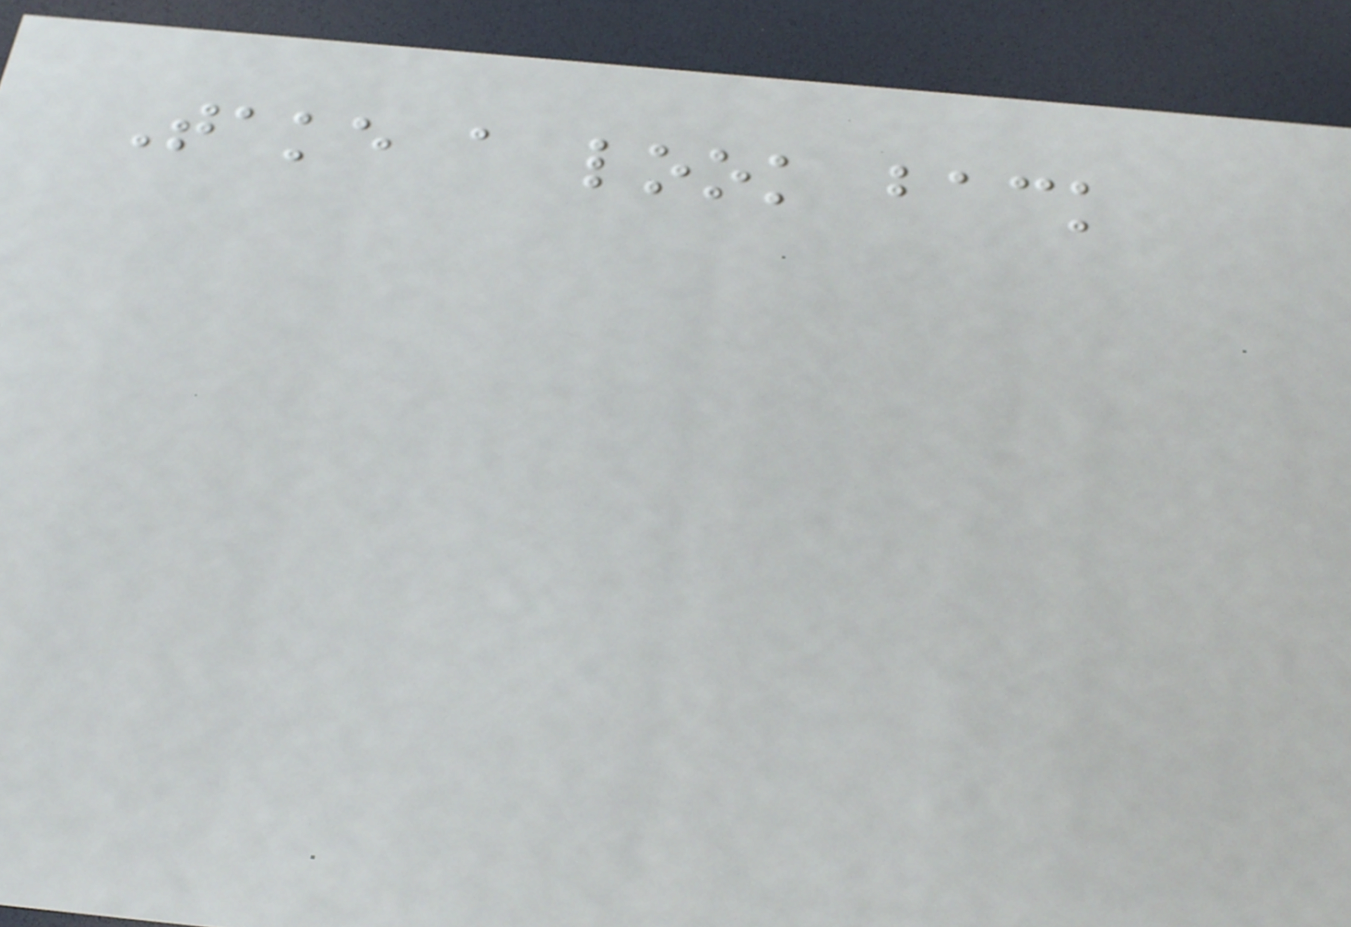Take a look back
